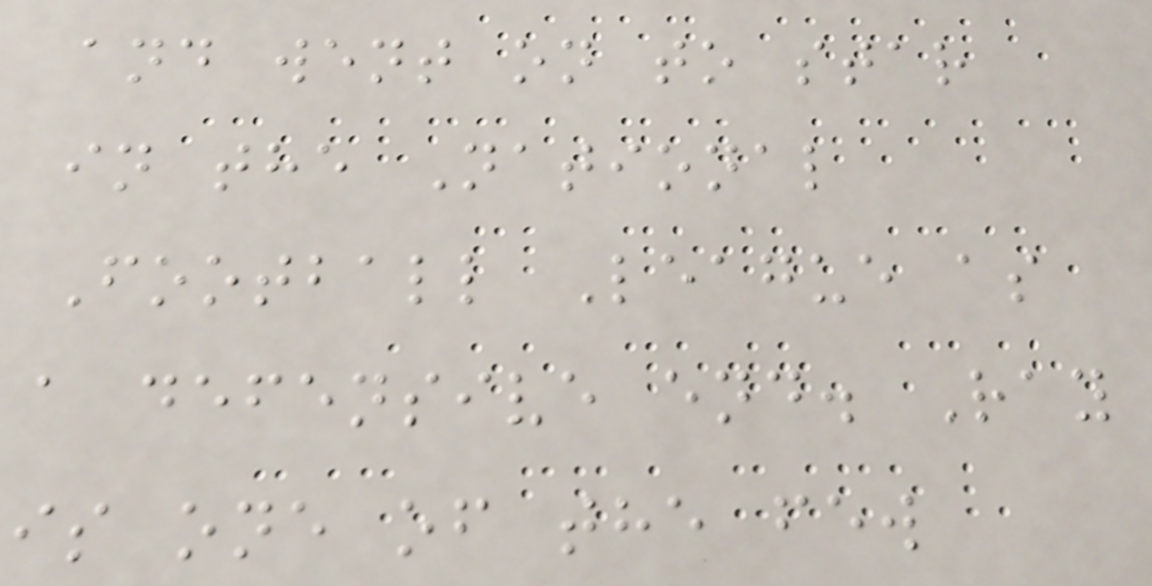and went on to star
in the National
Football League as
a defensive end. Ray
is one of the few
